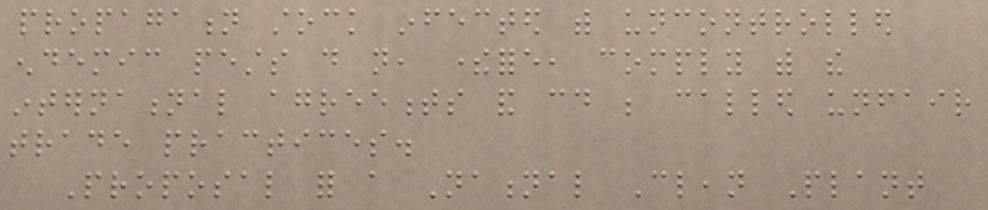propagation stock infected with uncontrolled
endemic pests do not, therefore, comply with the
international agreements and could be called unfair
trade practices.
Proposal for a National Clean Plant
